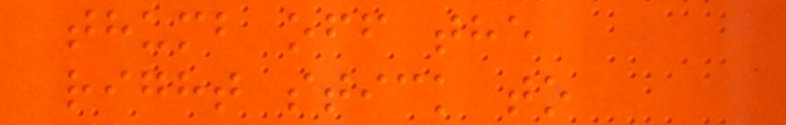thumb off the
right stick to
